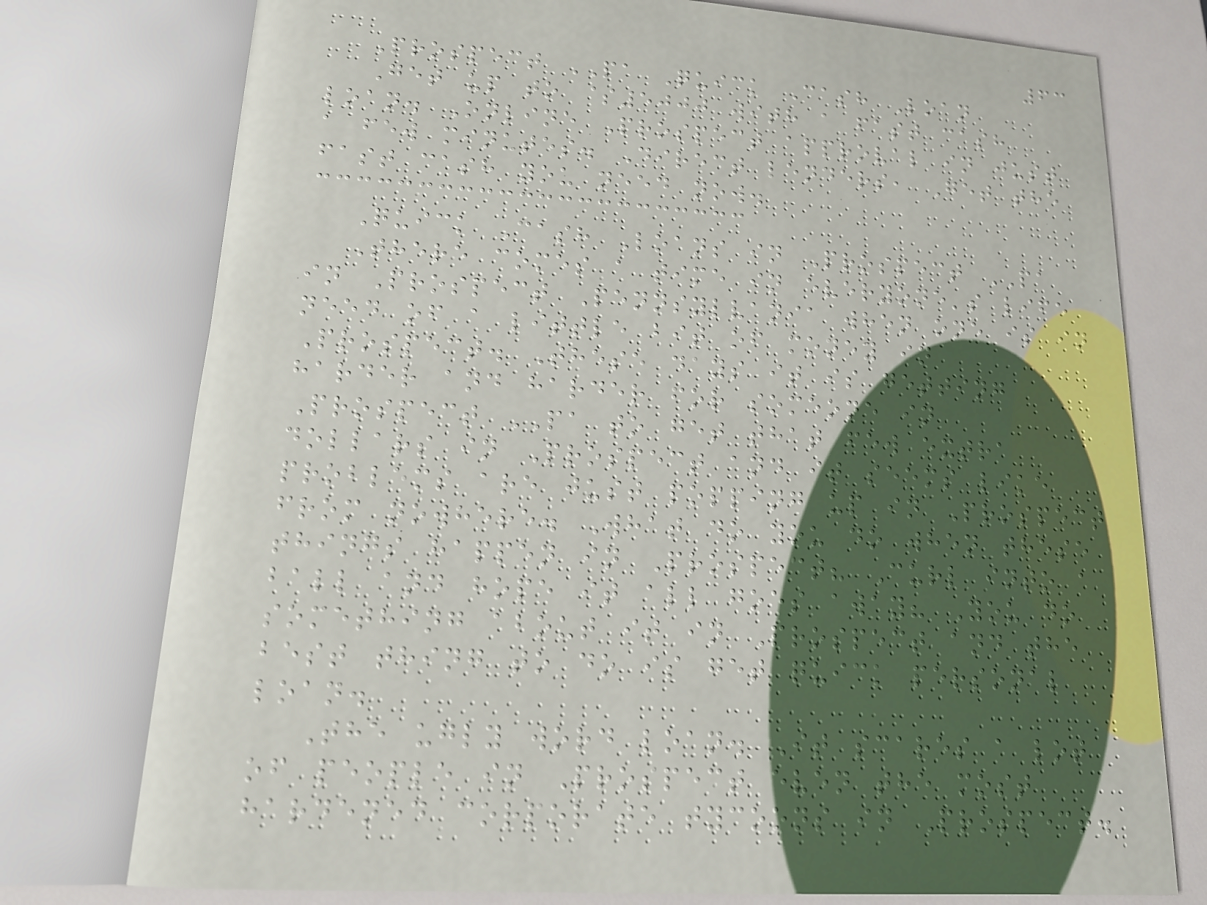63
Prospect PA Quick Cash Loan
Get up to $5000 with a fast cash
loan. Online Prospect approval in just
a few minutes. Direct lenders, Get the
fast cash you need now.
Quick Cash Loans in Prospect PA
There comes a time in everyone's life
in Prospect Pennsylvania when one is in
need of a little bit of money in
Prospect. These days it is getting
harder and harder for someone in
Prospect PA to get that few extra
dollars in Prospect and it seems like
problems are just popping up in Prospect
from nowhere. What do you do when these
things happen in Prospect? Curl into a
ball and hope it all goes away? You do
something about it in Prospect and the
best thing to do is get quick personal
loan.
The ugly word loan. It scares a lot
of people in Prospect even the most
hardened corporate tycoons in Prospect.
